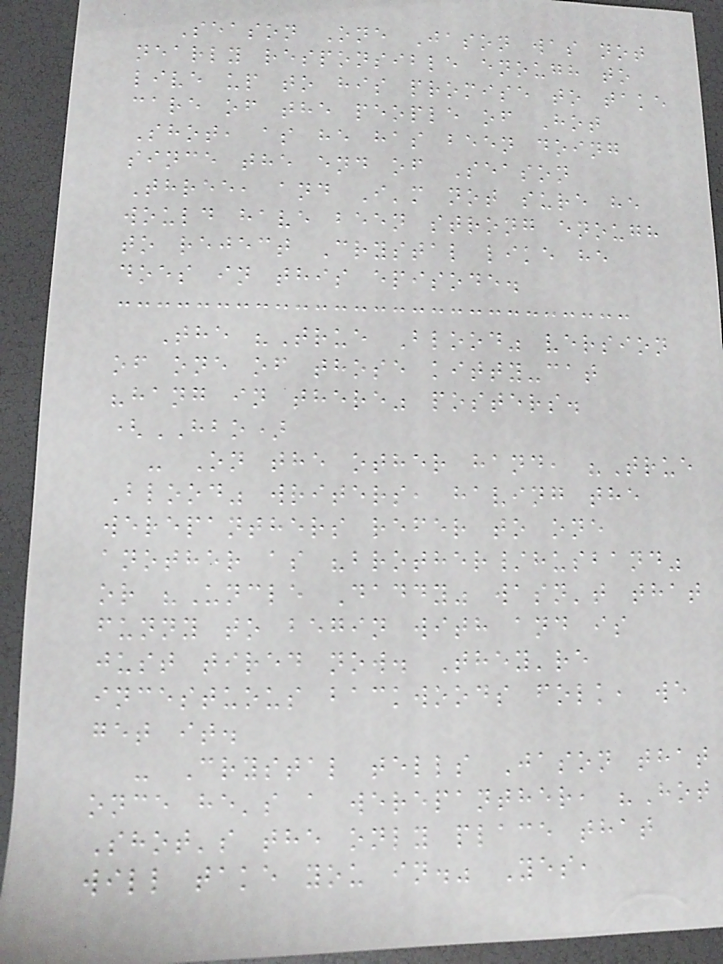Season One Jason was not
nearly responsible enough to
live up to his promise to take
care of the people of Hot
Shot, as he has been doing
since the end of Season
Three, and I'm not sure he
would have been strong enough
to reject Crystal like he
does in this episode.
The "True Blood" version
of one of those kitty-cat
"hang in there" posters.
(HBO)
- On the other hand, "True
Blood" writers, having the
werepanthers refer to one
another as "brother/husband"
or "Uncle Daddy" wasn't that
funny to begin with and is
just tired now. They're
incestuous backwoods folk, we
get it.
- Crystal tells Jason that
once he's a werepanther, "Hot
Shot's the only place that
will take you in." Yes,
